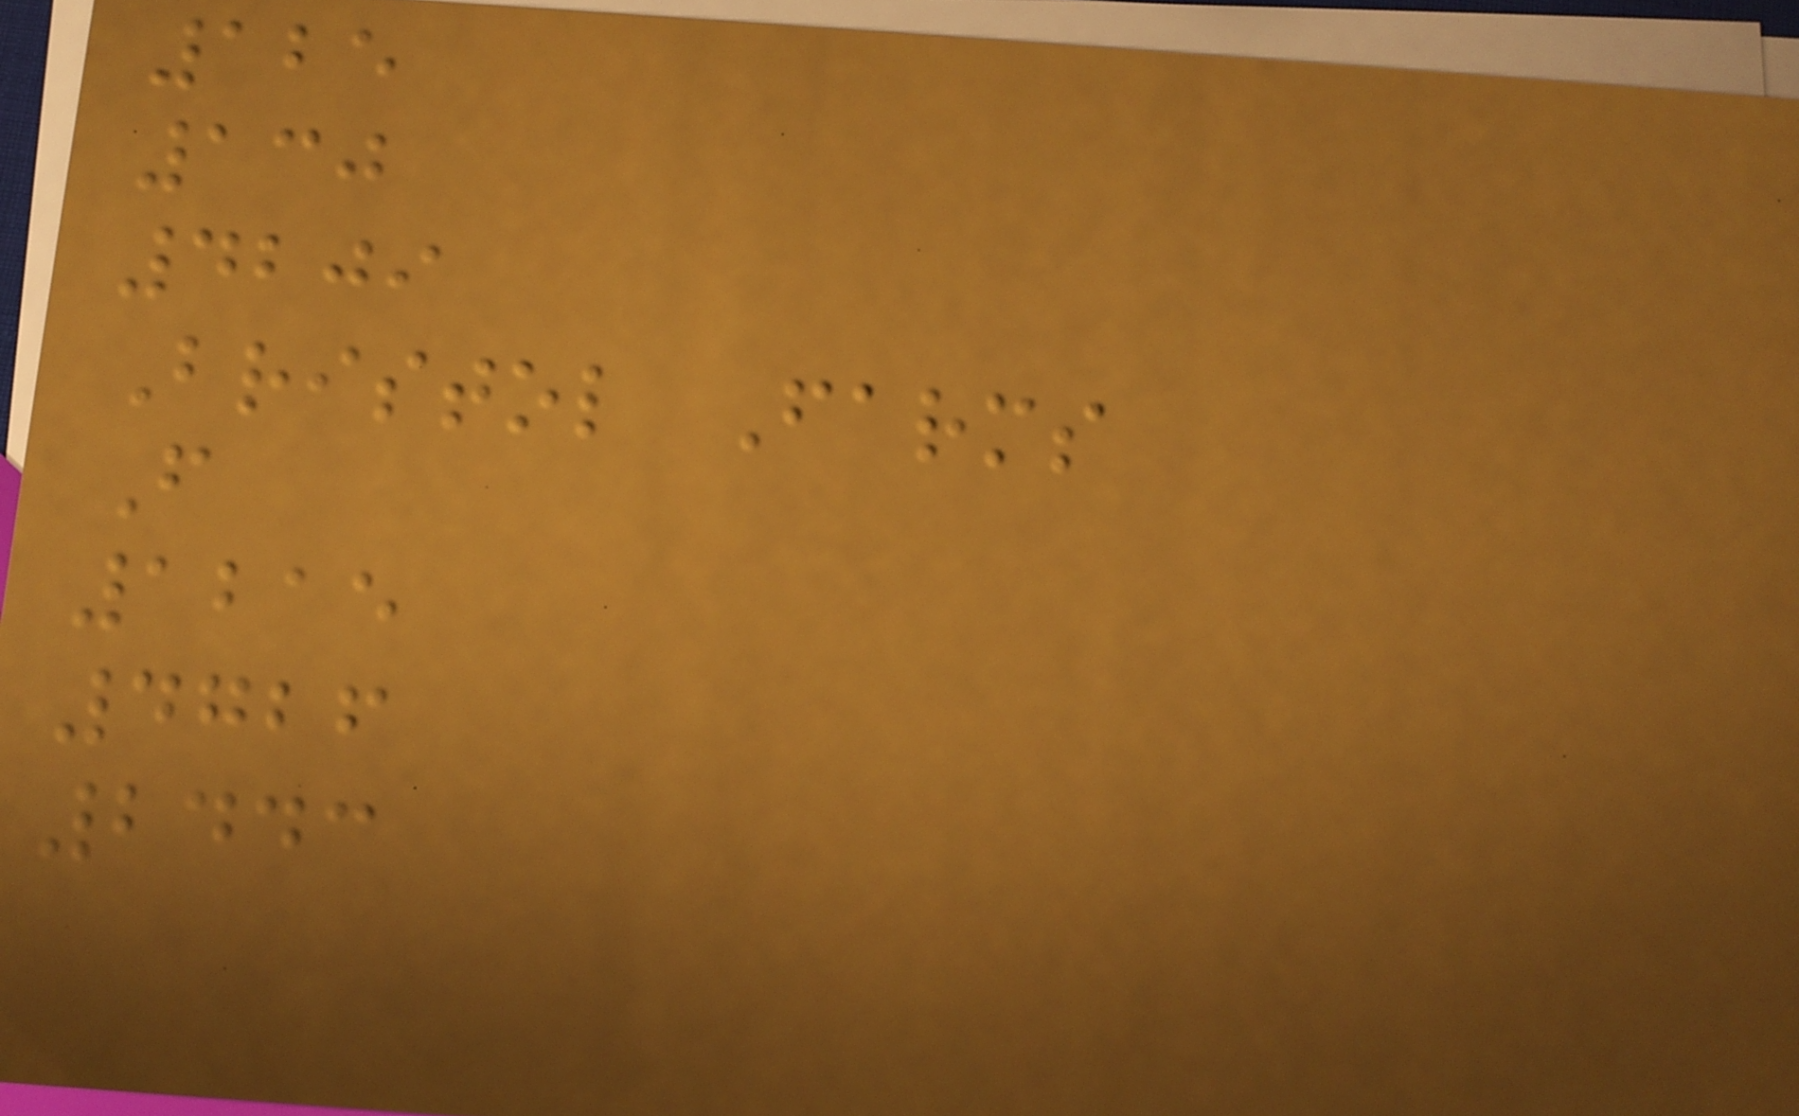125
130
4209
Bristol Farms
F
1215
4726
2443
